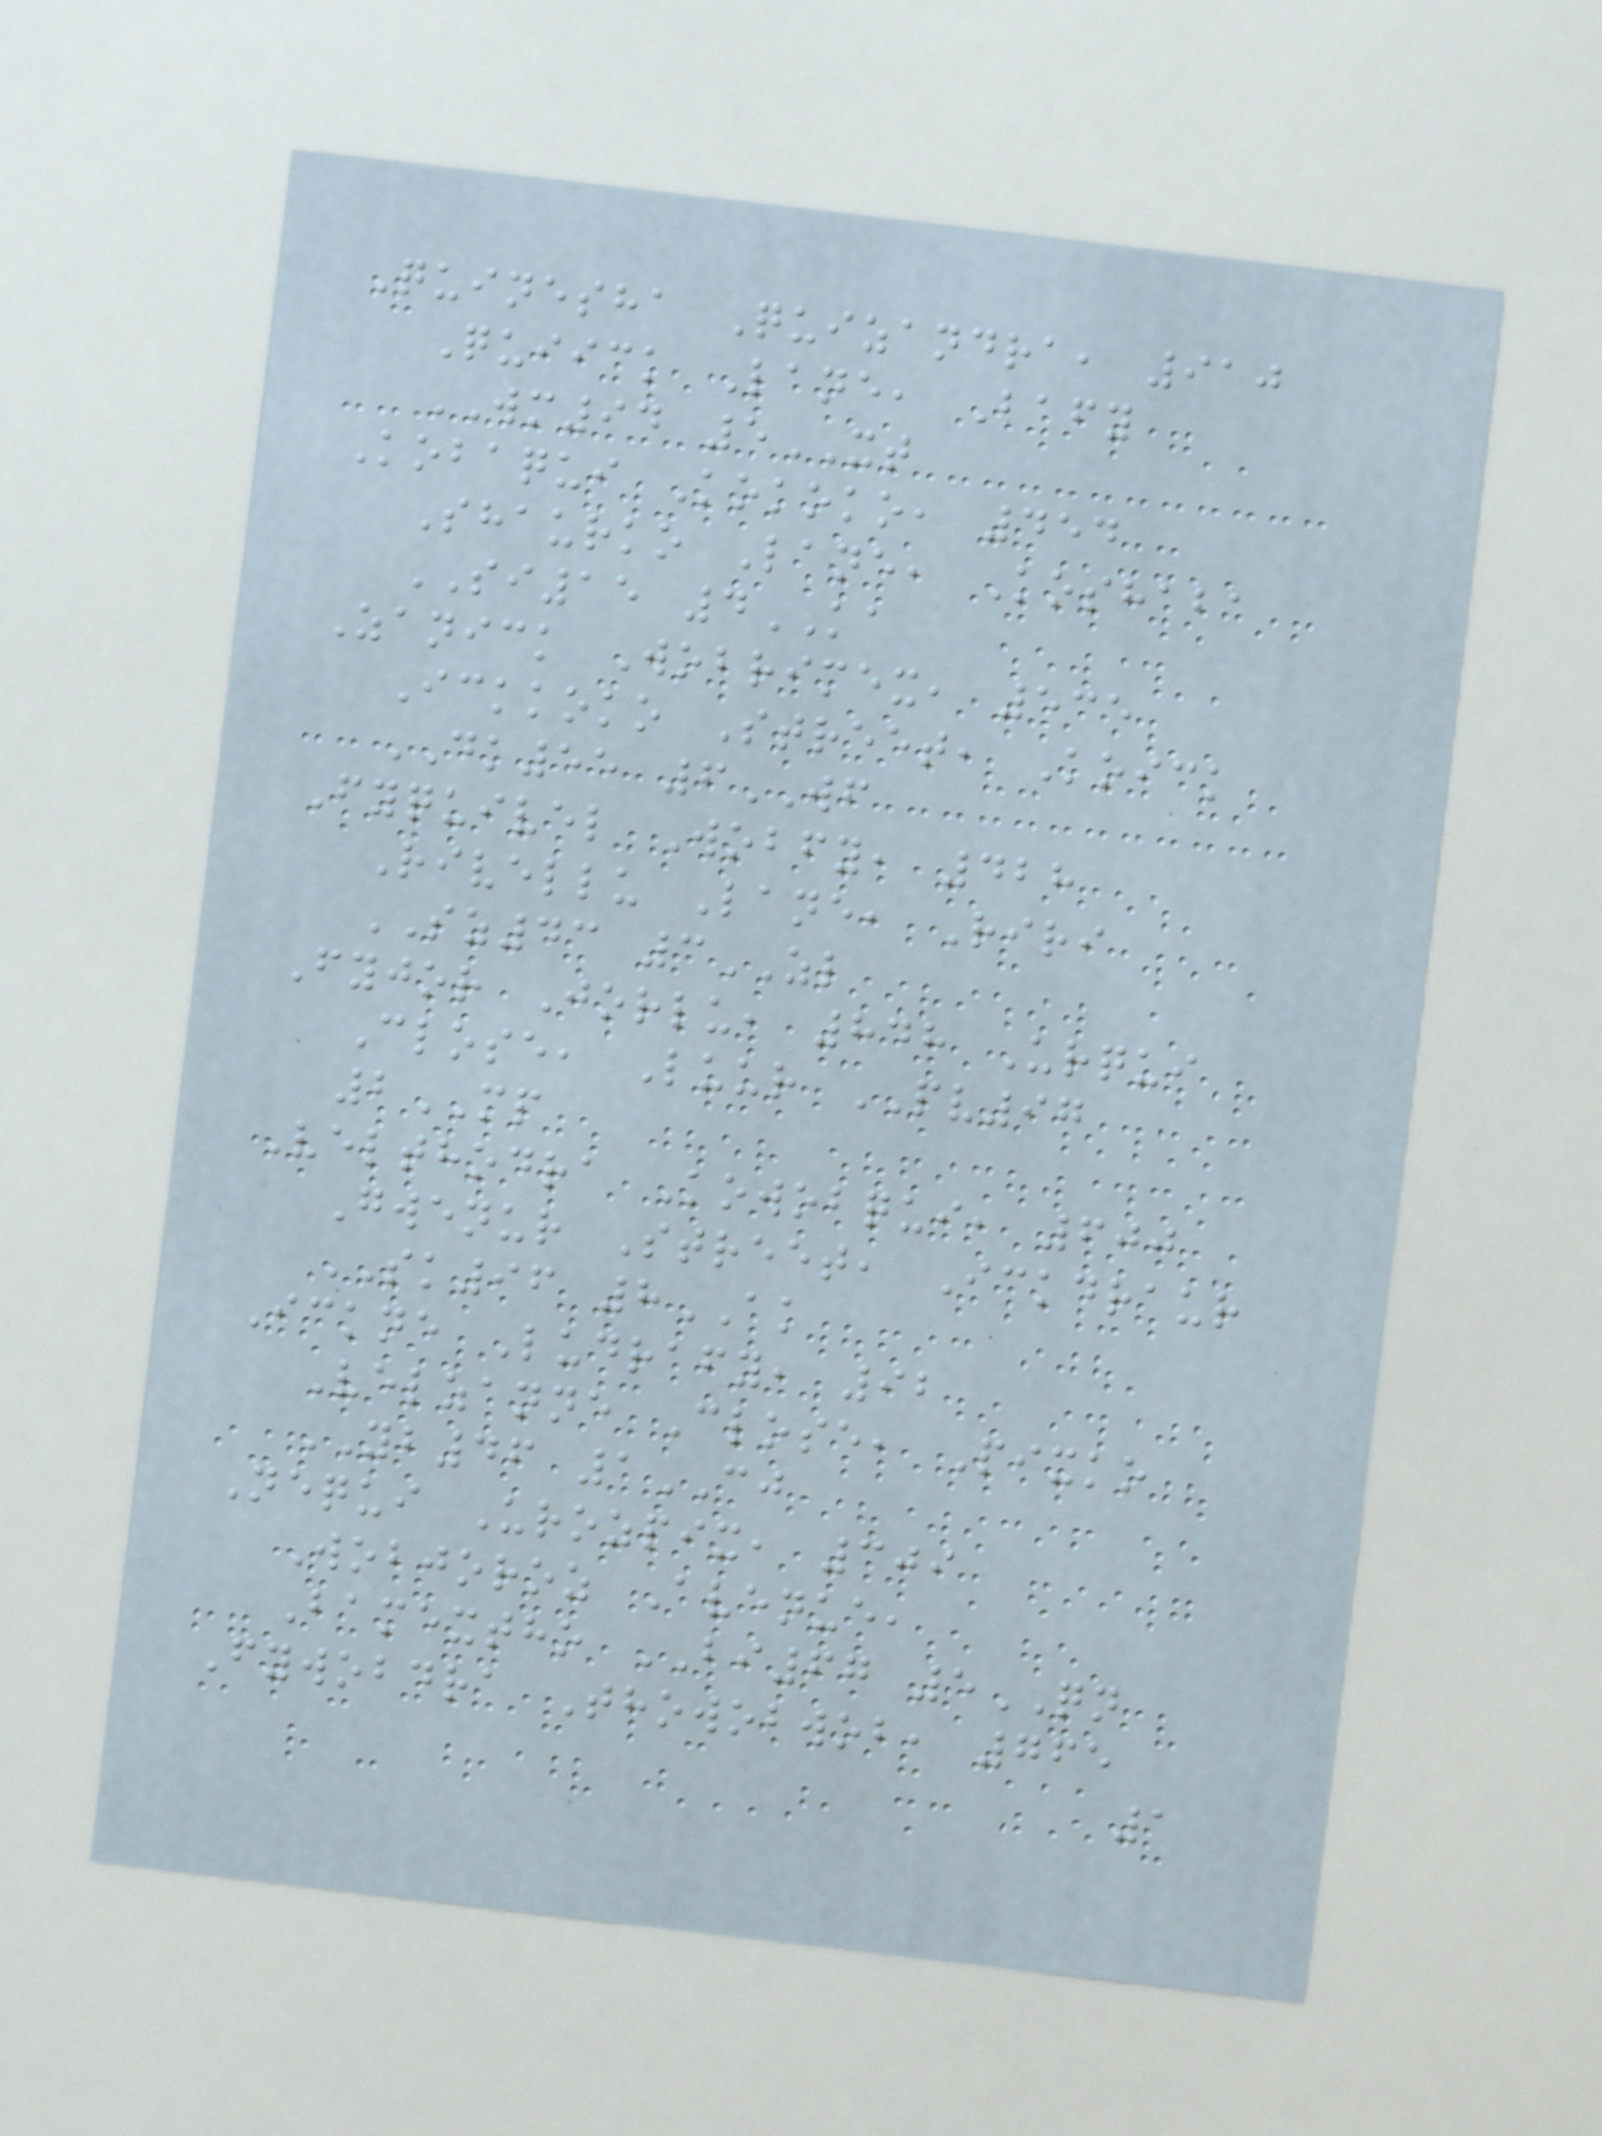Quinesha Quizandra, 910
Quiick Lane, Bafy
WM94 5XT
Kobaqui Kokoko, 454
Shaurko Lane, Koshaba
SI15 4KA
Zanick Wobrimex, 535
Ickkoko Street, Koick
DK55 6WF
Fyquivel Wobfy, 428
Rivellu Lane, Riri
SZ43 3ZL
Fyjor Jorlu, 848 Urqui
Close, Luur PV97
2MP
Velthodra Kowobqui, 600
Gwenur Street, Ickdraur
SK96 8AK
Ickne Ludrafy, 92
Velzanne Close, Pixko
YB46 1CJ
Nequi Urozpix, 309
Wobjoroz Avenue,
Bamextho BI67 5QN
Fywobdra Thowobwob, 765
1
